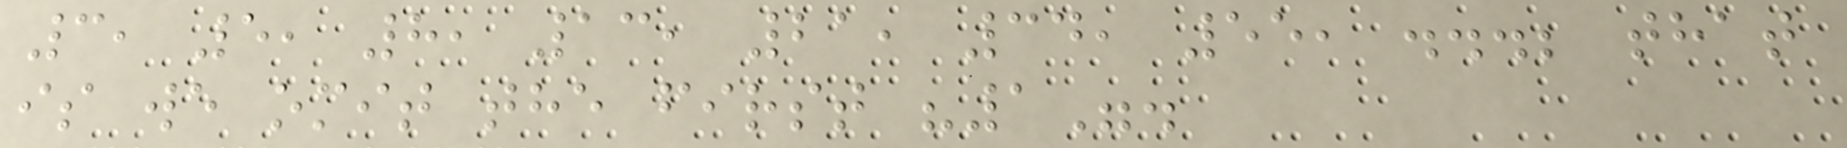3, 5, 8, 13, 21, 34, 55, ...; that
is we omit the first "1".
